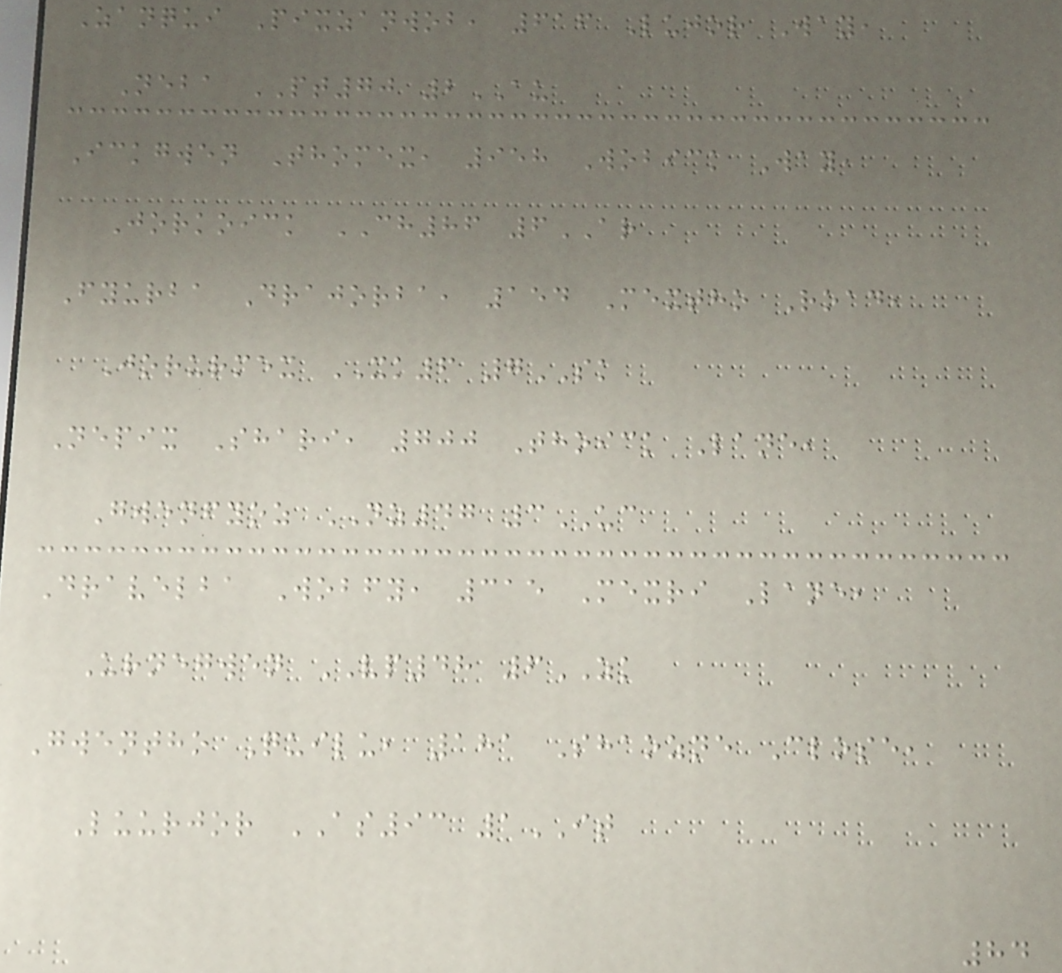Zanqui Pixzanwob, 616 Lujor Way,
Neba PT70 2AU
Ickgwen Thomex, 958 Wobick Way,
Jorkoick CH86 6AR
Fyurba Drajorba, 154 Mextho Road,
Jorurmex XK6 7SK
Nepix Shari, 700 Thoick Lane,
Gwenfyoz NZ47 3UC
Dravelba Wobfy, 315 Mexri Lane,
Urnegwen VP48 6ZK
Gwentho Quilu, 181 Shaozne Close,
Luurjor AS93 1IT
84
